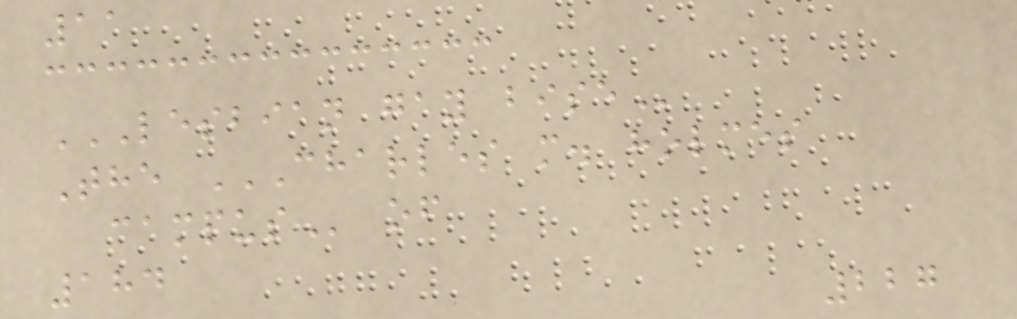11
LESBIAN GAY BISE
The CHARLES M. HOLMES
CAMPUS of
184
227
